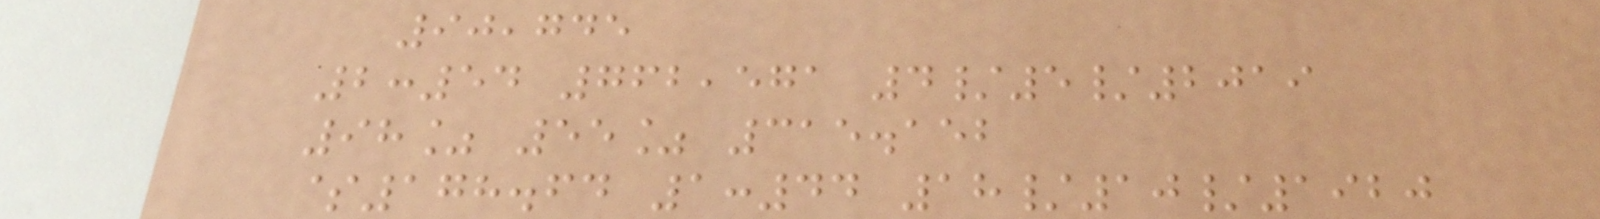90,745
2:54 762,571 4/5/2019
98% 55% 315.152
$178.64 1:44 18/10/1920
